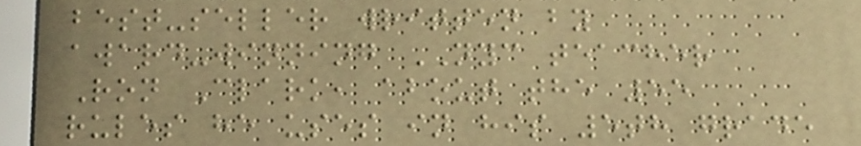best-seller written by
award-winning NYC teacher
Ron Clark, about the 55
rules he uses in his 5th grade
